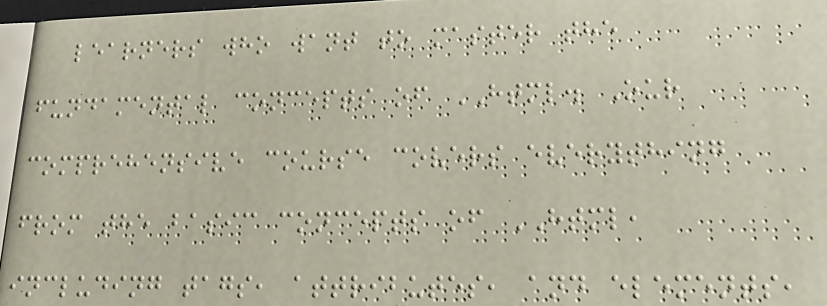learners who want to master the
fundamental concepts of HTML. Our
comprehensive course covers everything
from the basic concepts of HTML,
including tags, attributes, and elements,
